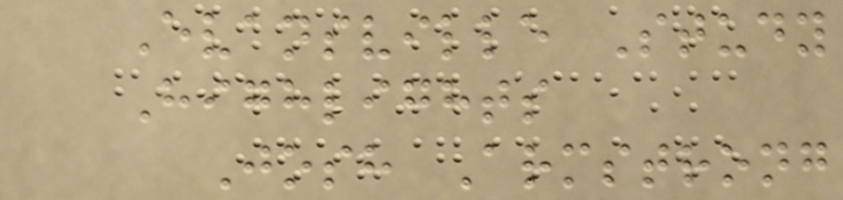Evansville Study
Highlights
Josh Armstrong
